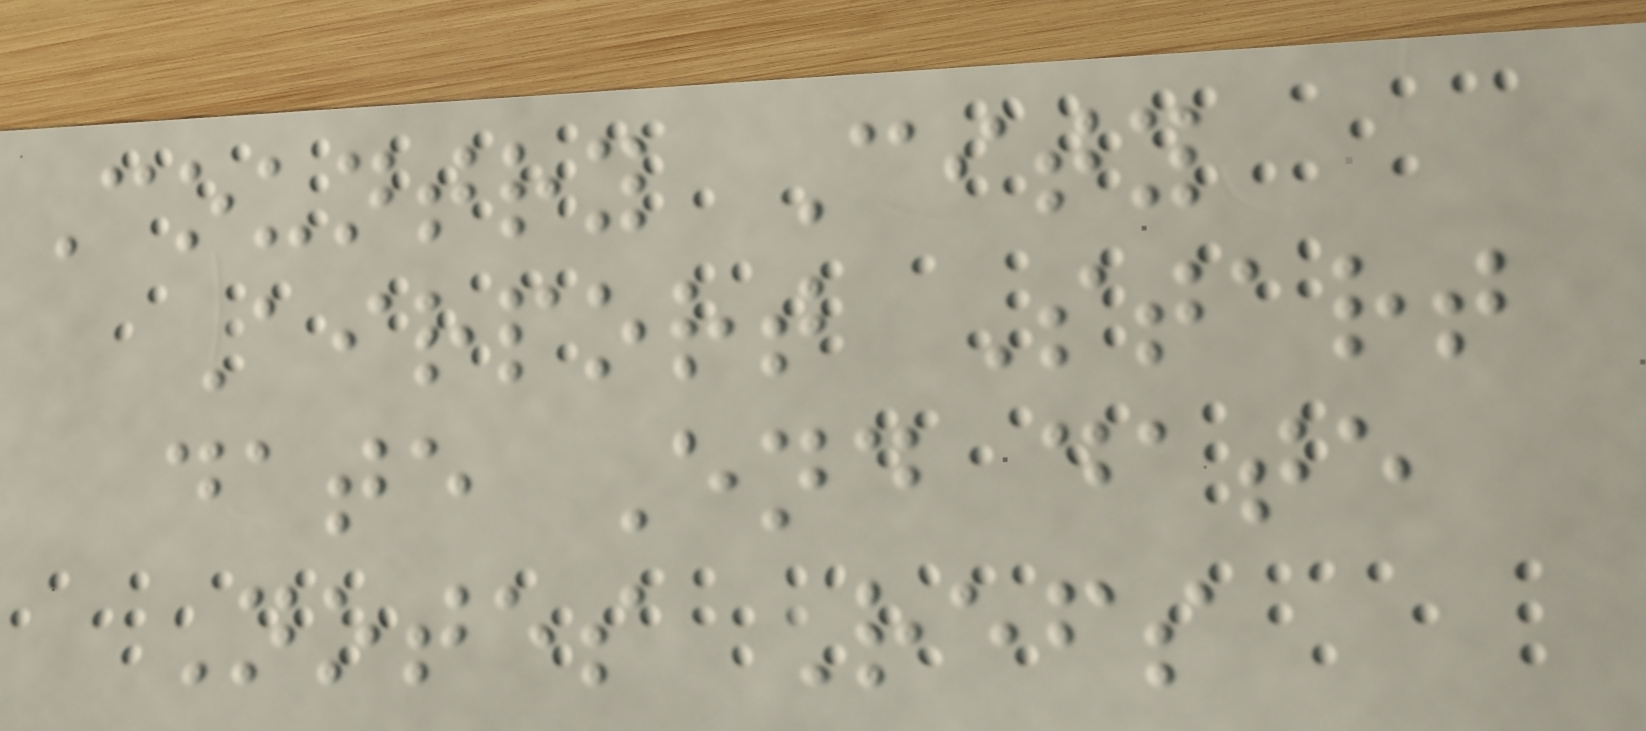Country City
Airport Start
date End date
Notes Refs
